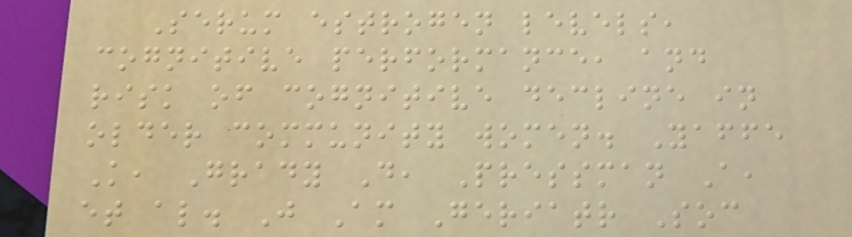Serum estrogen levels,
cognitive performance, and
risk of cognitive decline in
older community women. Yaffe
K, Grady D, Pressman A,
et al. J Am Geriatr Soc
